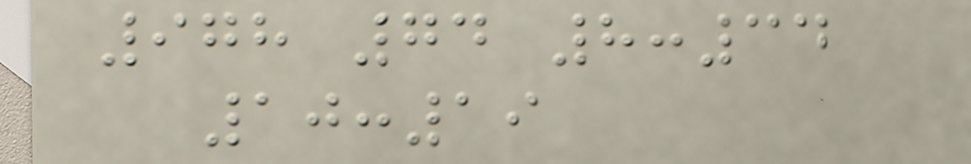978 74 8:34
10:19
